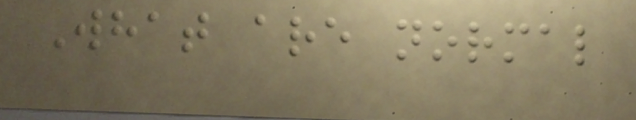What are normal
